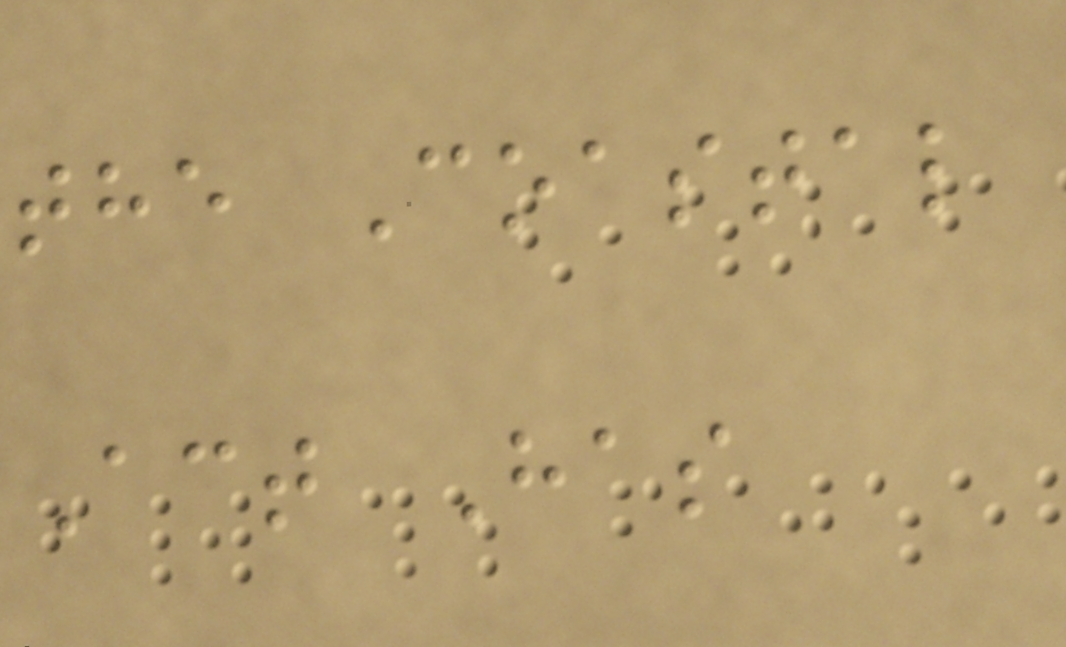the Coastal
Act Has
